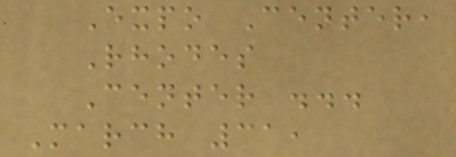Expo Center,
Rhodes
Center ...
March 31,
